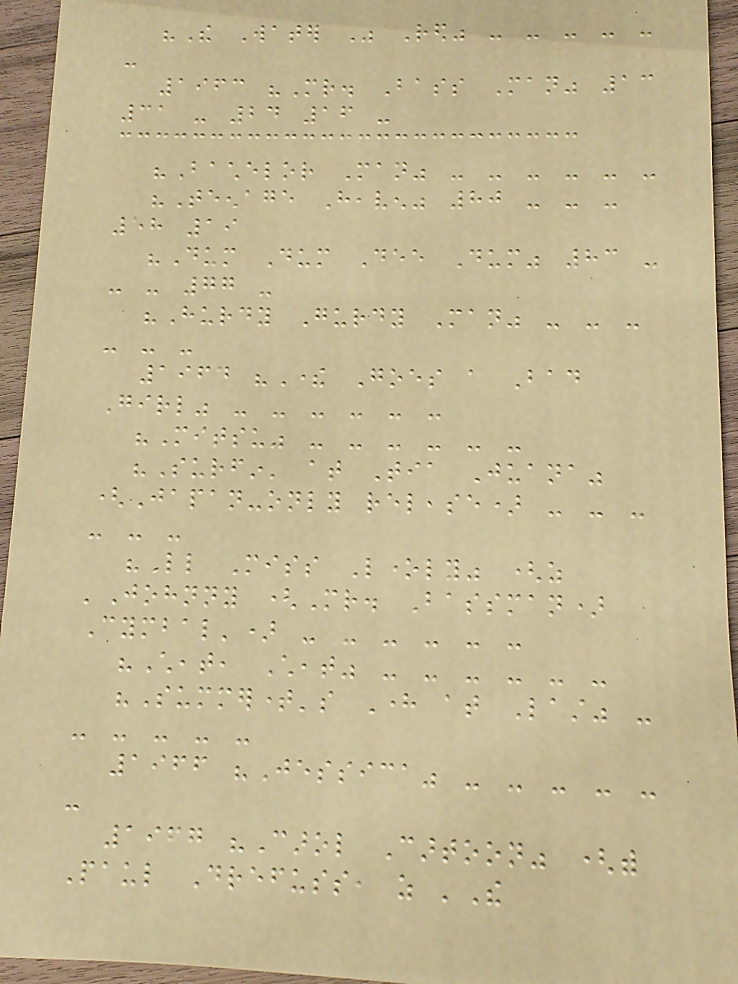"The Water Was Red" - - - - -
-
1963 "Mr. Bass Man" 13
31 - 24 16 -
"Bachelor Man" - - - - - -
"Teenage Heaven" 80 - - -
58 19
"Dum Dum Dee Dum" 83 -
- - 77 -
"Hurdy Gurdy Man" - - -
- - -
1964 "There Goes a Bad
Girl" - - - - - -
"Mitsu" - - - - - -
"Surfin' at Tia Juana"
(Japan-only release) - - -
- - -
"Little Miss Lonely" (as
'Johnny (Mr. Bassman)
Cymbal') - - - - - -
"Cheat, Cheat" - - - - - -
"Summertime's Here at Last" -
- - - - -
1966 "Jessica" - - - - -
-
1967 "Carol Cartoon" (with
Paul Drefuss, as 'The
